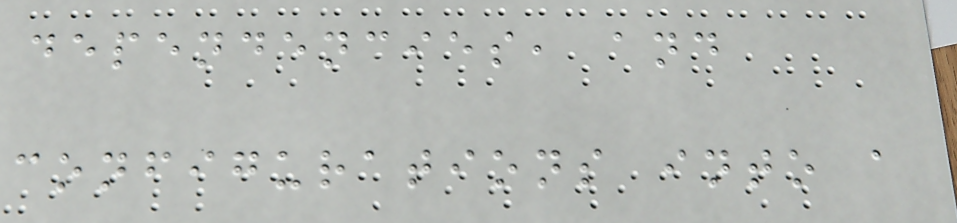dependencies, and
configurations into a
